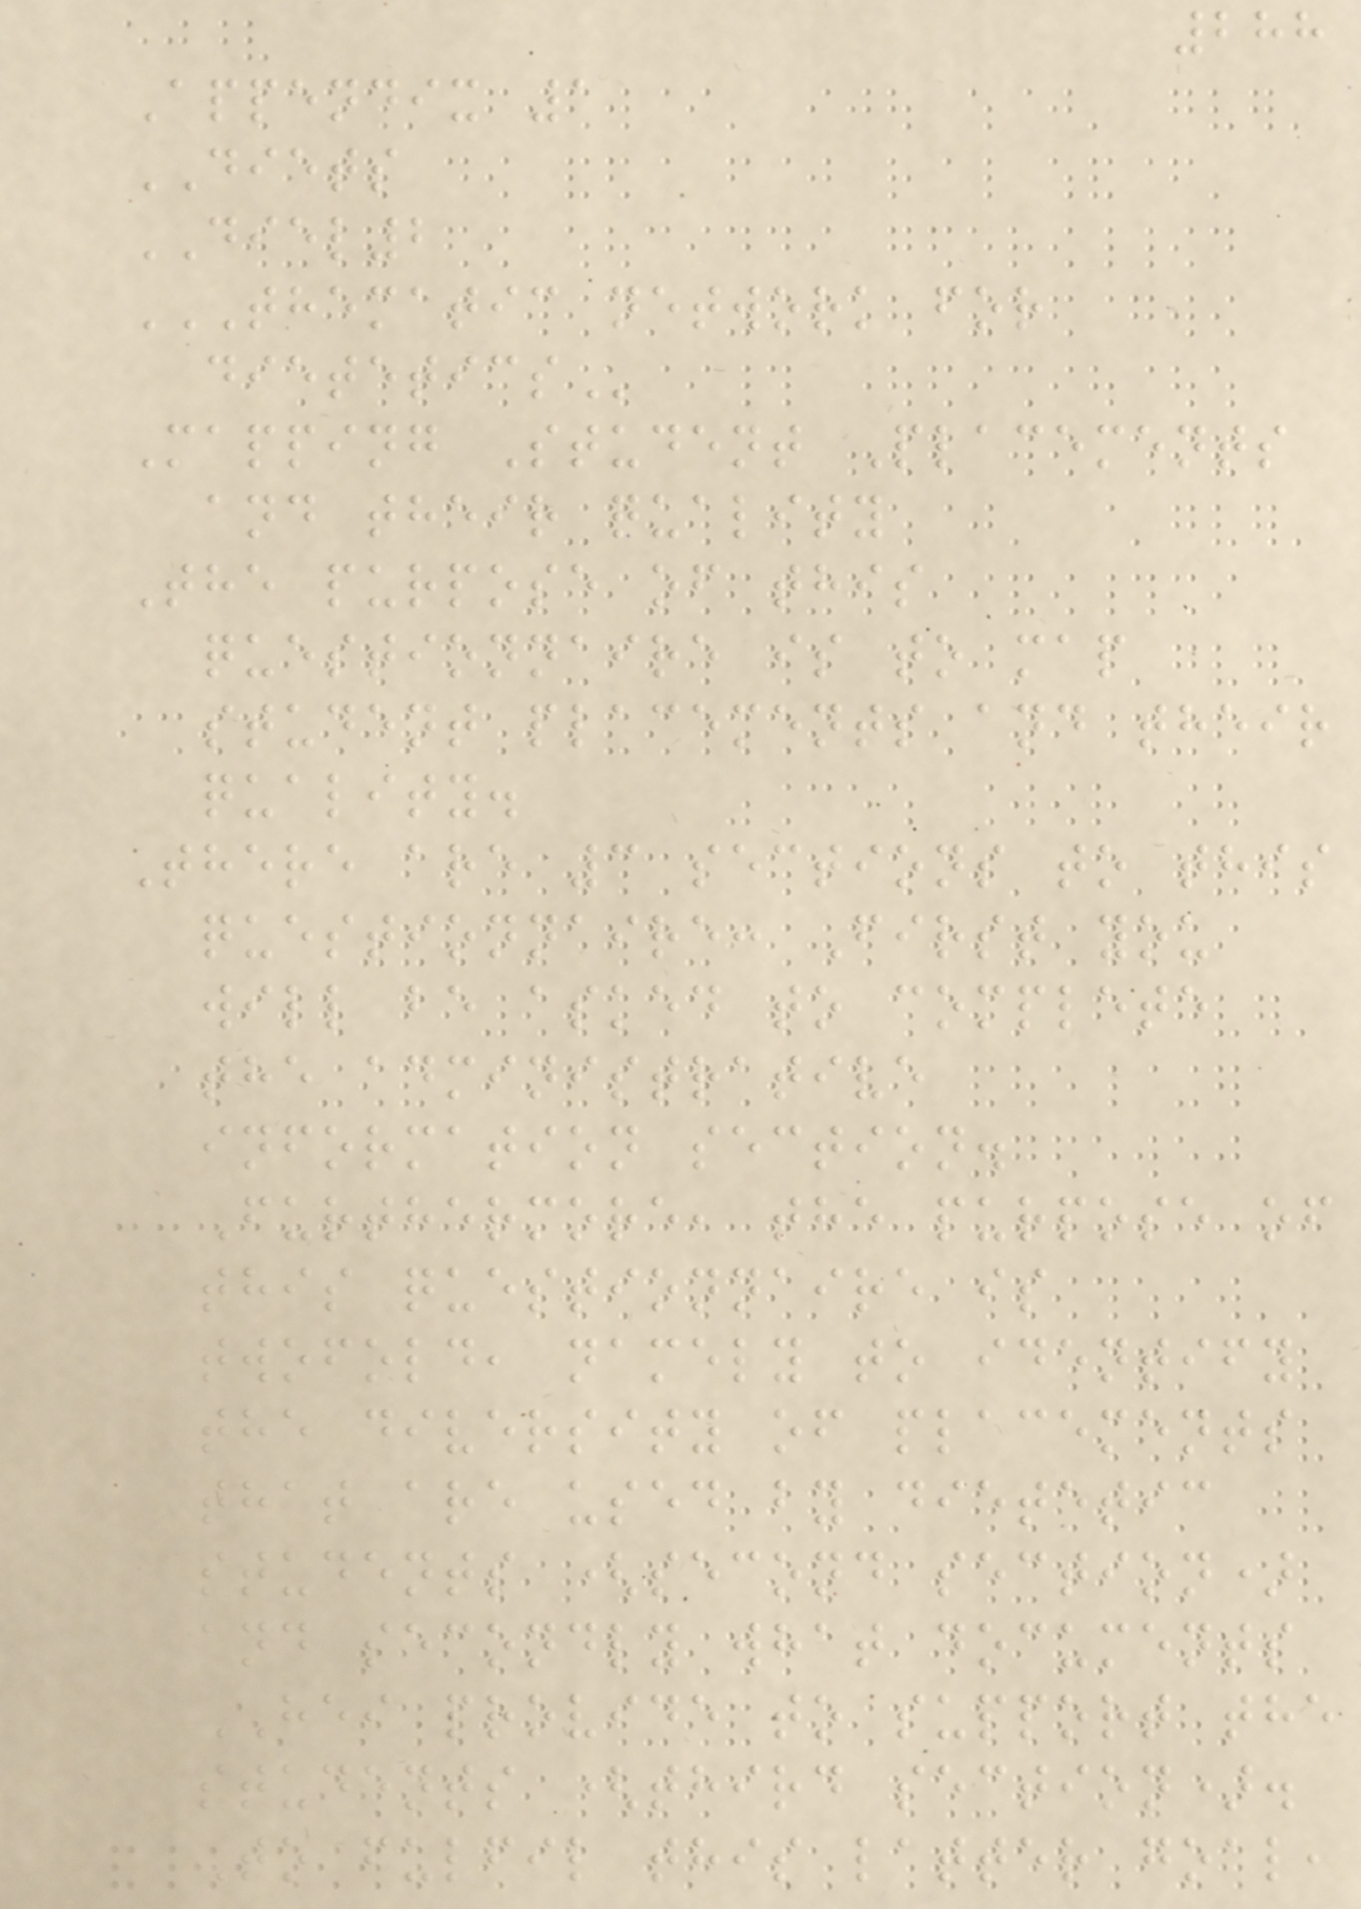288
Appendix 1
DIETS
DIEL2
THEMATIC NETWORK FOR
DIETETICS
Mapping Student Placements
and their quality
The purpose of this
questionnaire is to map
student placements and their
quality.
There are 3 sections to this
questionnaire: First you
will be asked to complete
the administrative
information section.
Furthermore, the purpose of
this questionnaire is
twofold, namely to identify
the diversity of placements
that are used by dietetic
students (second section)
and secondly what documents
HEI provide to support the
students (third section).
To fulfil this latter goal,
